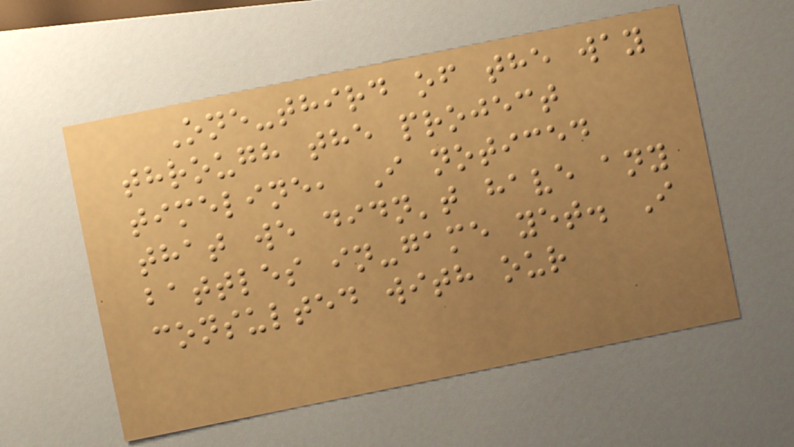One-third of the way
through the project
timeline, I noticed
that we didn't have any
battles in-game yet. I
consulted with our
